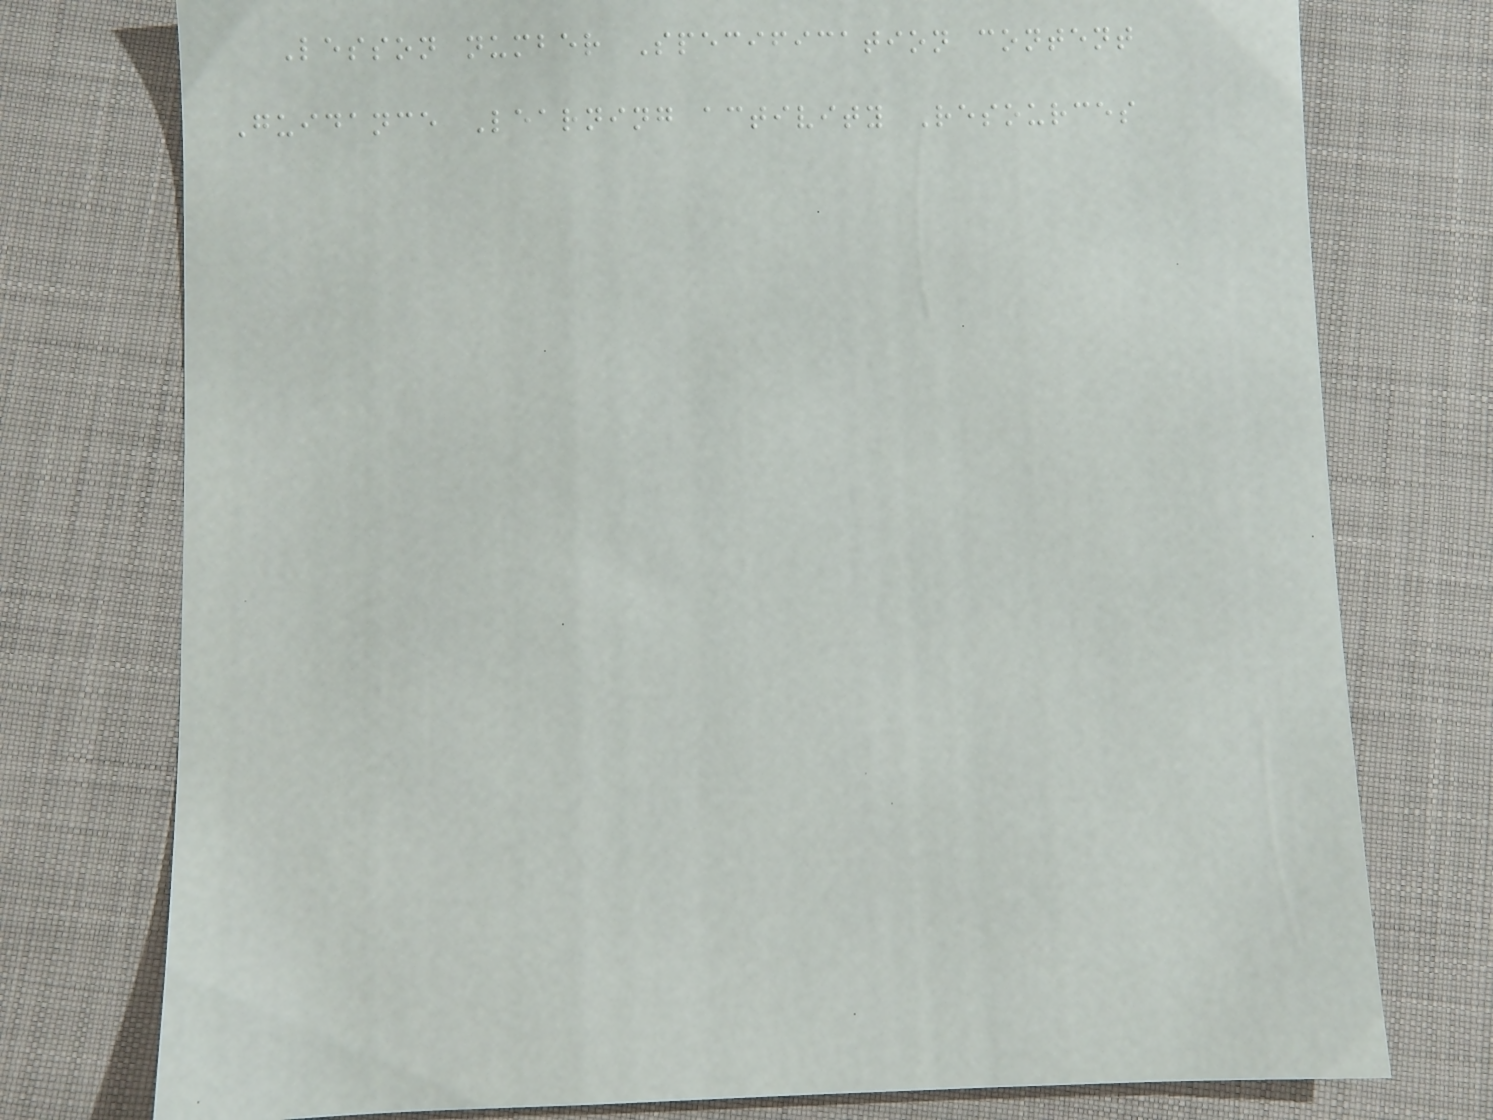Lesson number Specification content
Guidance Learning activity Resources
